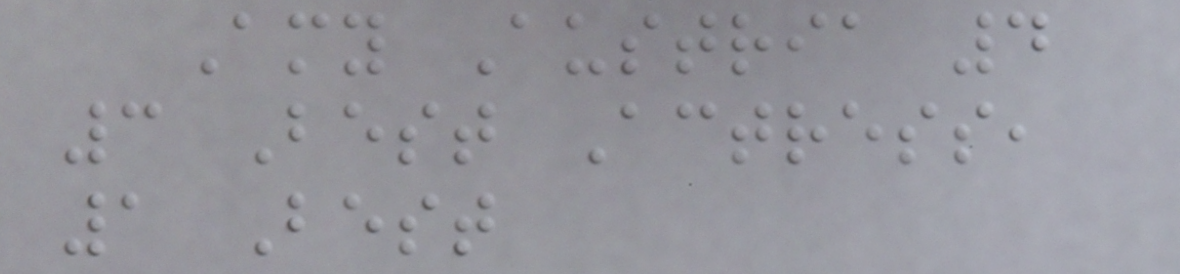Amy Austria 4
3 Best Actress,
1 Best
